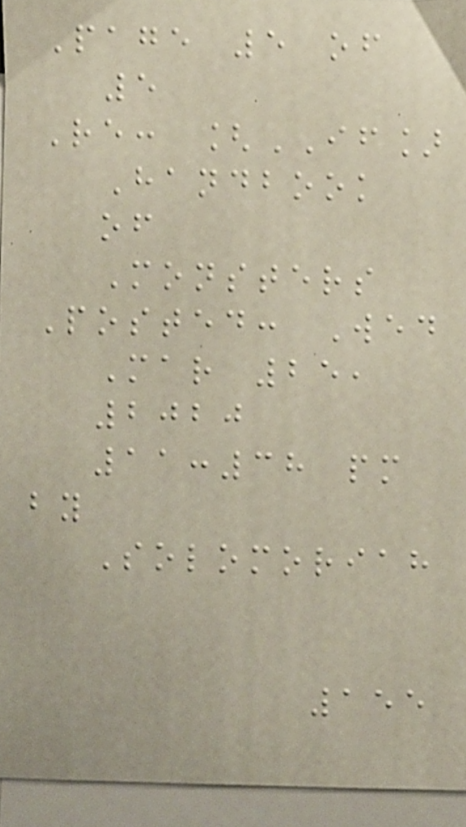Page 5 of
5
Re: [IF]
Handbook
of
Monsters
Posted: Wed
Mar 25,
2020
11:38 pm
by
Solomoriah
155
